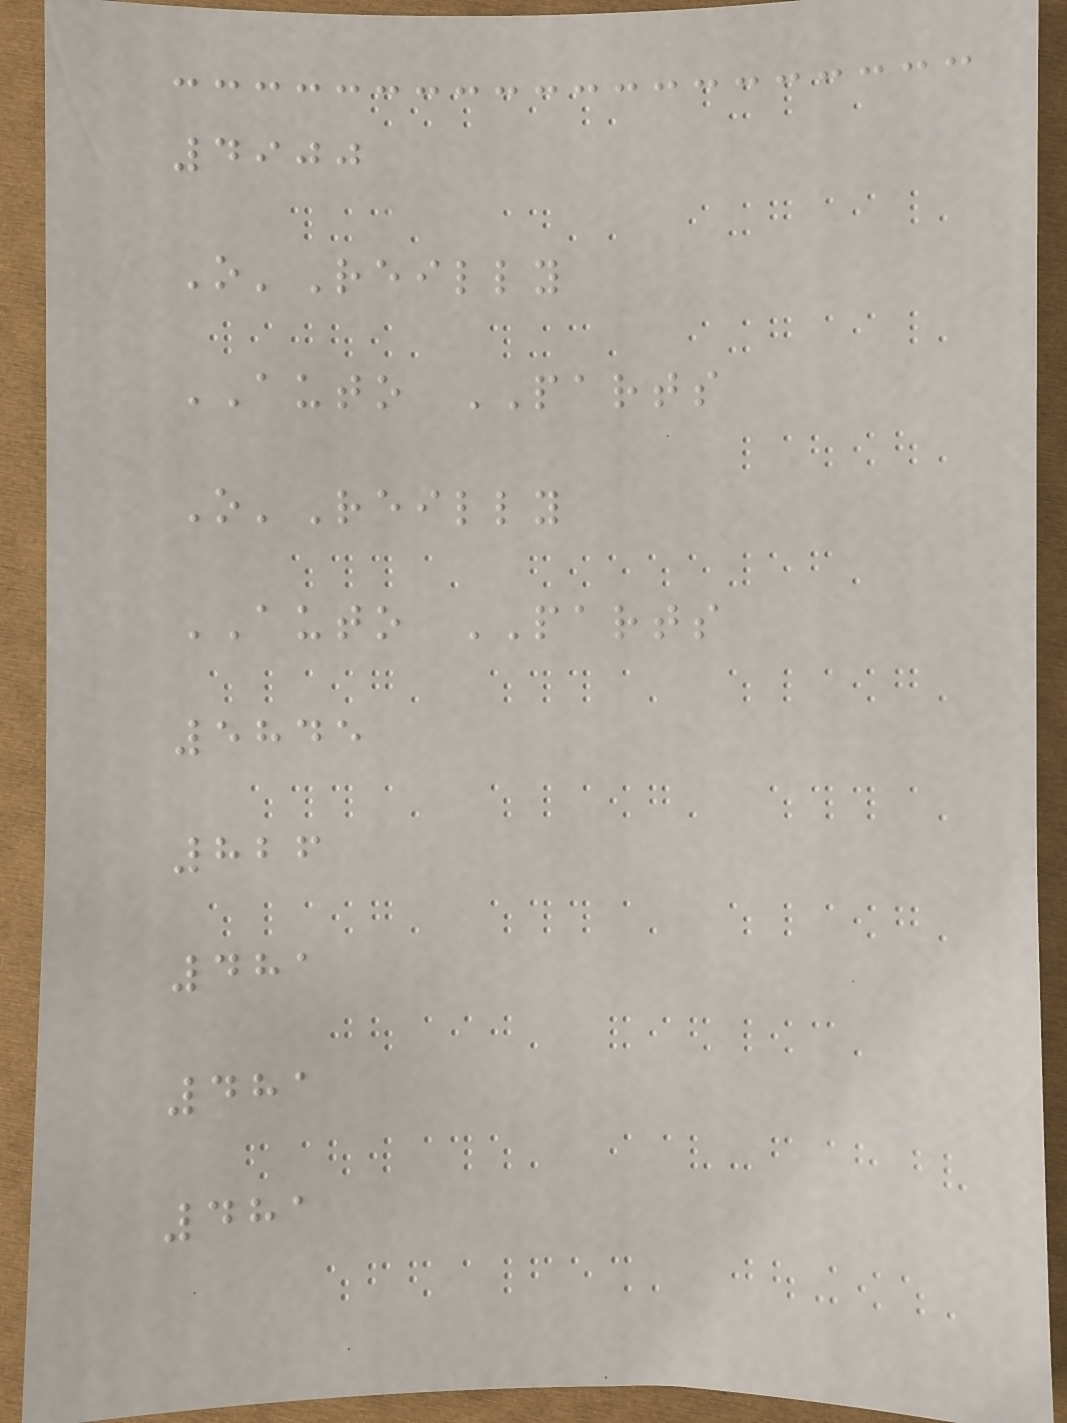4900
O'Reilly
AUTO PARTS
O'Reilly
AUTO PARTS
5845
826
481
481
481
